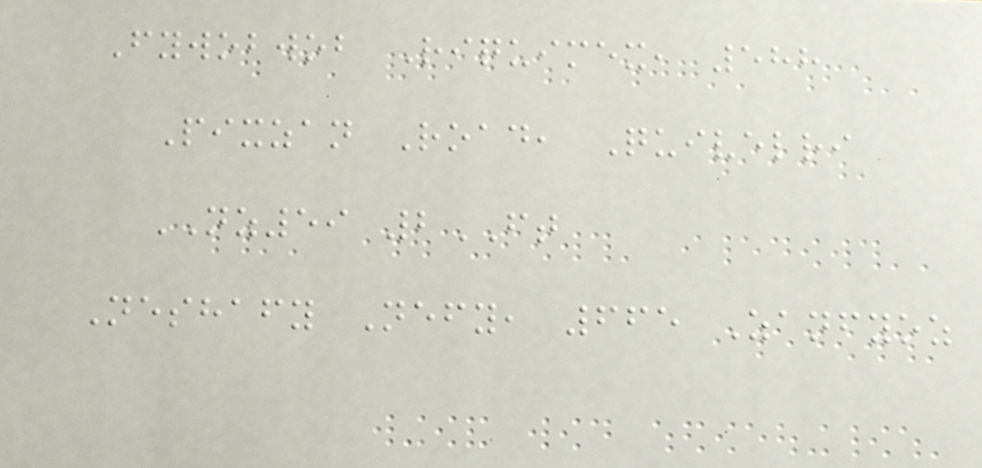Fywobwob Riquimex, 588
Pixzan Road, Quivelri
NZ59 2FT
Neshafy Nefy, 665 Zanfyoz
